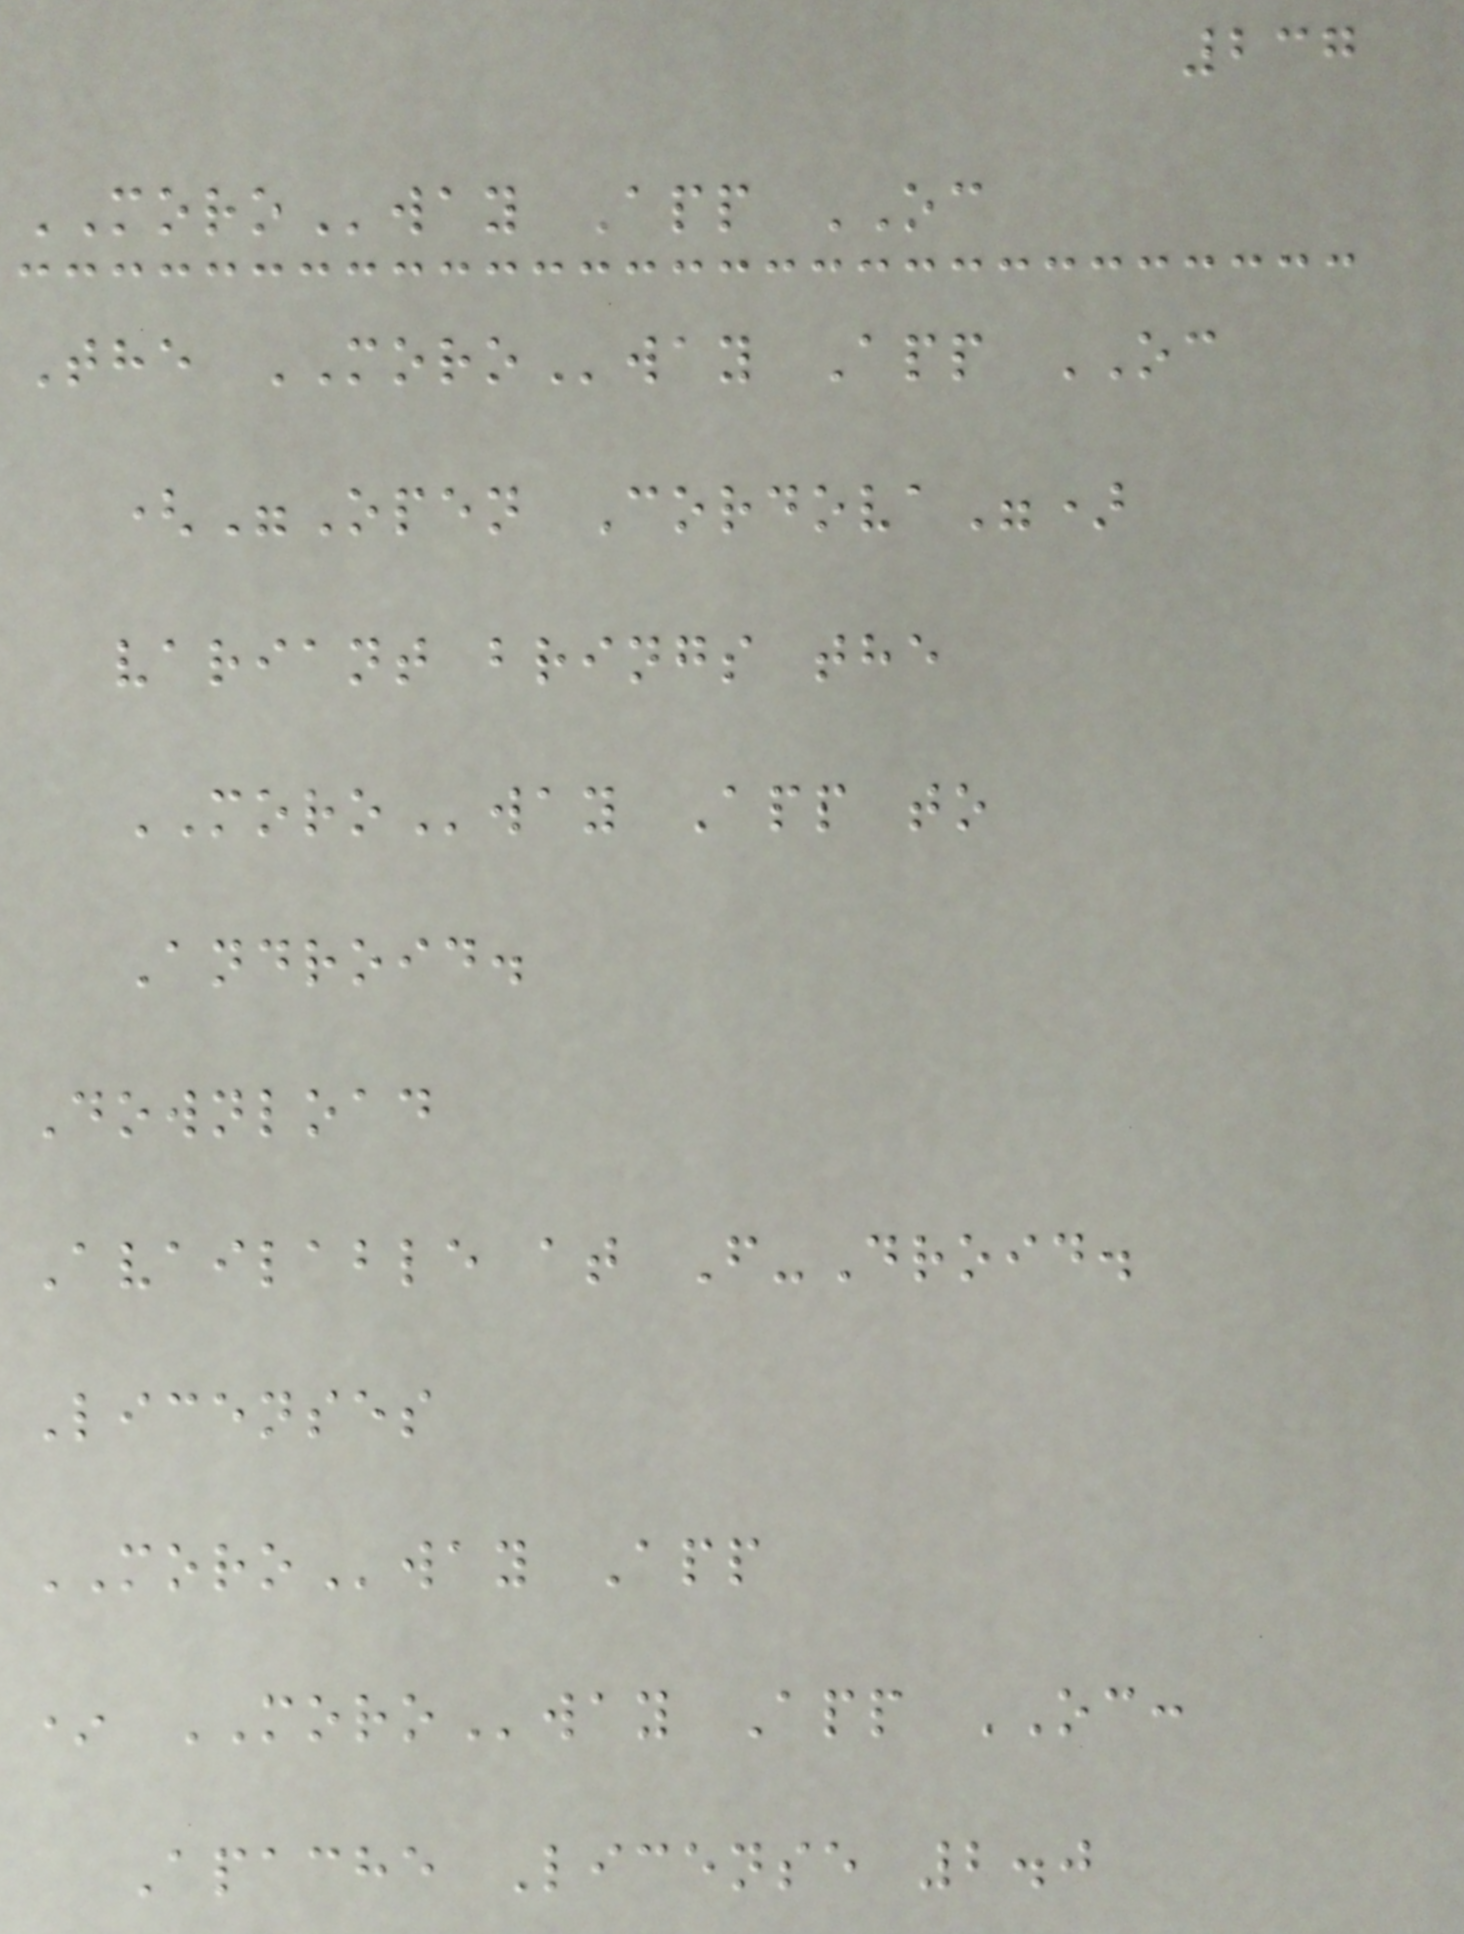237
MOROway App OC
The MOROway App OC
("Open Cordova")
variant brings the
MOROway App to
Android.
Download
Available at F-Droid.
Licenses
MOROway App
* MOROway App OC:
Apache License 2.0
